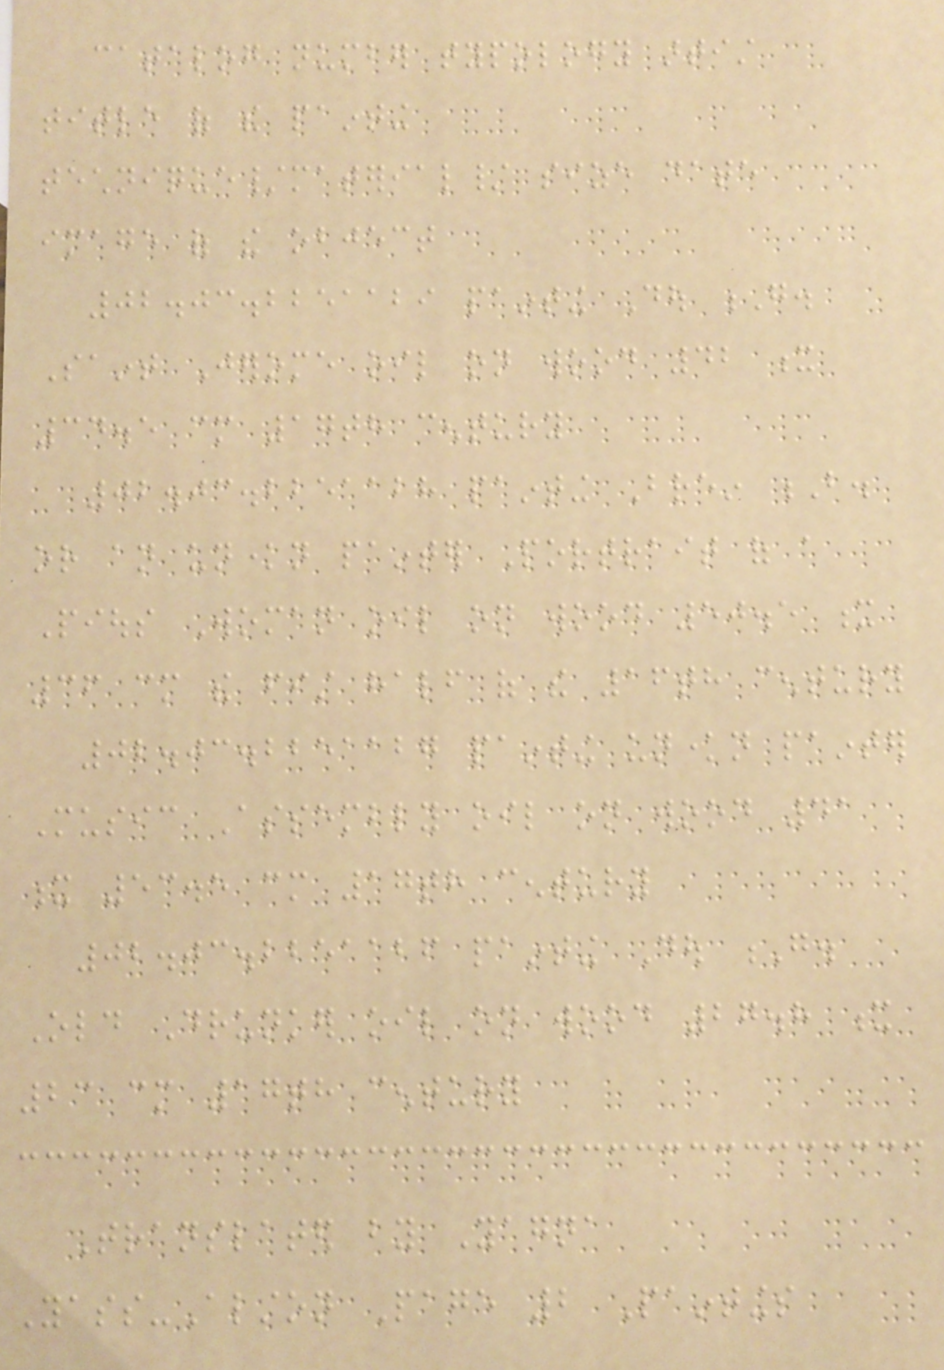catalog number typology artist
title of the painting
technique/material/ size date
image of the object
02.03.2251129 painting Dou G.
Saint Jerome oil on wood 42 x
34.5 cm 17th century
02.03.2251128 painting Brein B.
or an unknown painter Portrait of a
Pious Woman oil on wood 50.5 x
36 cm the fist half of the 16th century
02.03.2251127 painting unknown painter
Music Assembly oil on wood 41
x 53.5 cm 17th century
02.03.2251126 painting Dou G.
Old Drunker oil on wood 27.8 x
23 cm 17th century
Translated by Yagna
Yass-Alston Page 2 Paintings
